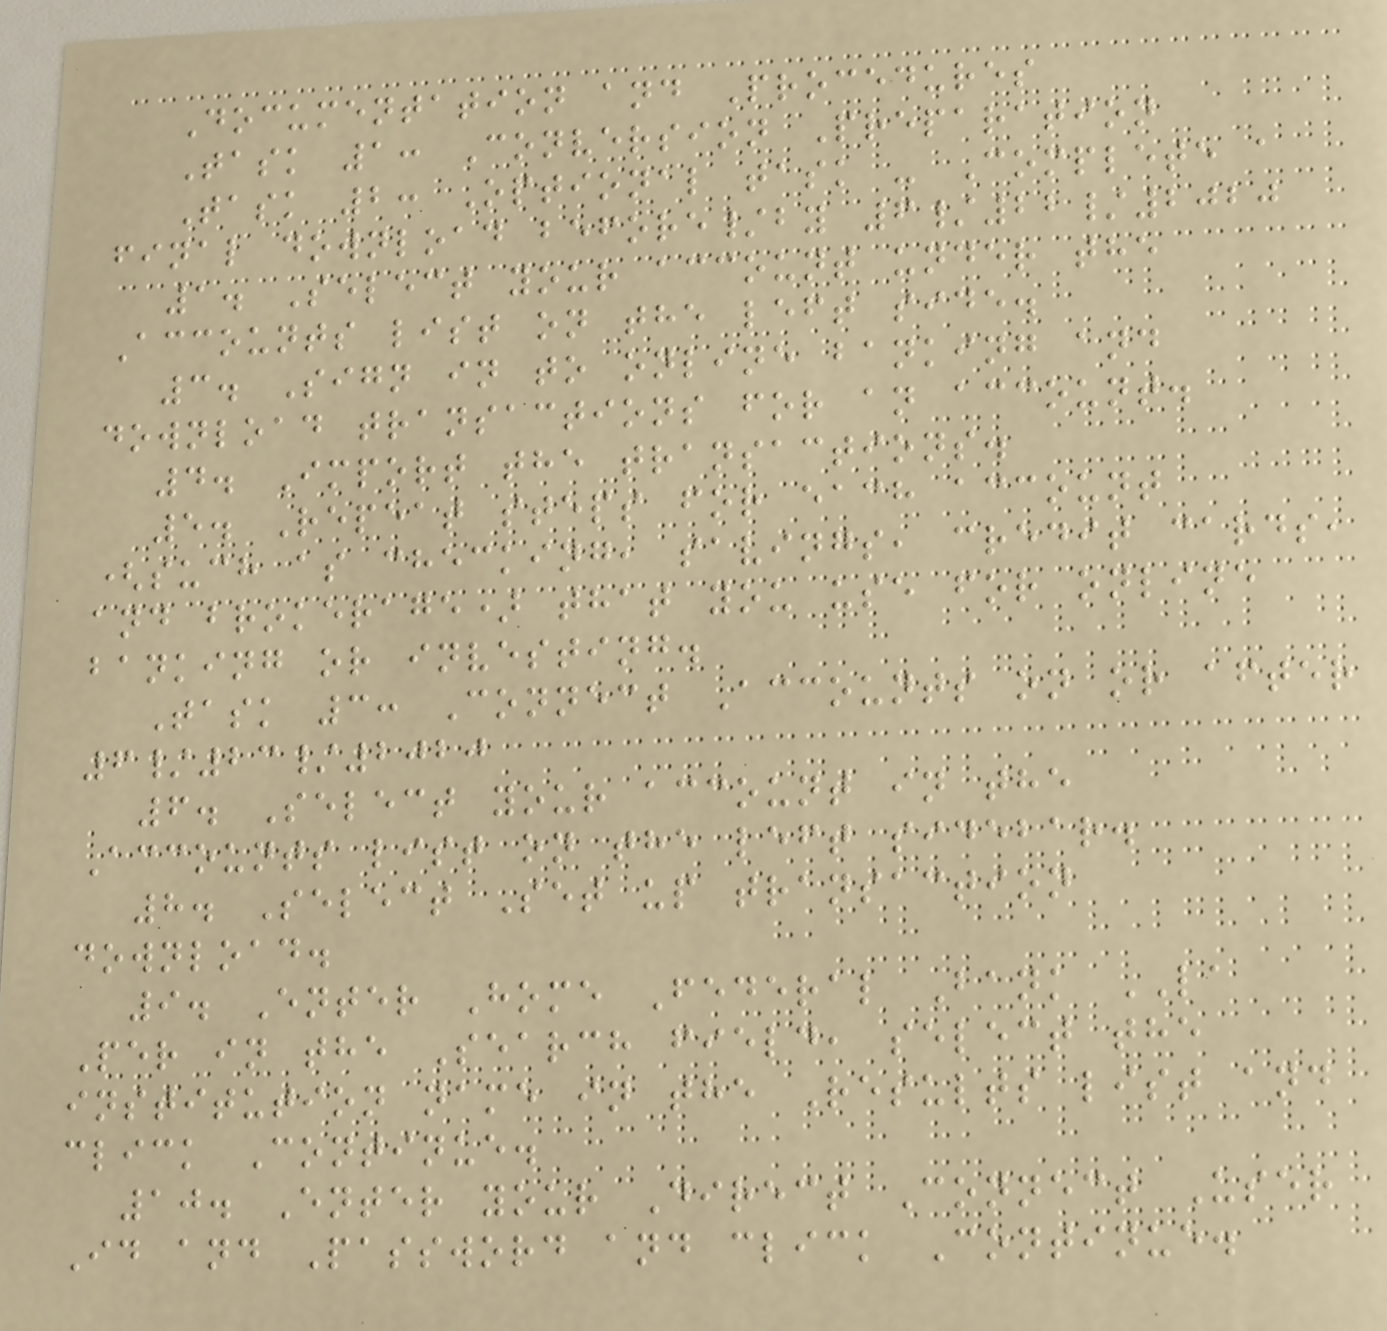Documentation and Procedures
Task 1: Conversion Preparation
Task 2: Optional task - Complete a
final download before/by 6/22/2020
1. Select your account under the
Accounts list on the left side.
3. Sign in to online banking and
download transactions for an account.
4. Import the transactions.
5. Repeat steps for each account
(such as checking, savings, credit cards,
and brokerage) that you use for online
banking or investing.
Task 3: Connect Accounts on or after
6/23/2020
6. Select your account in the
Accounts list on the left sidebar.
8. Select Set up transaction
download.
9. Enter Home Federal Bank LA
Per in the Search field, select the
institution name in the Results list and
click Continue.
10. Enter your Direct Connect User
Id and Password and click Continue.
